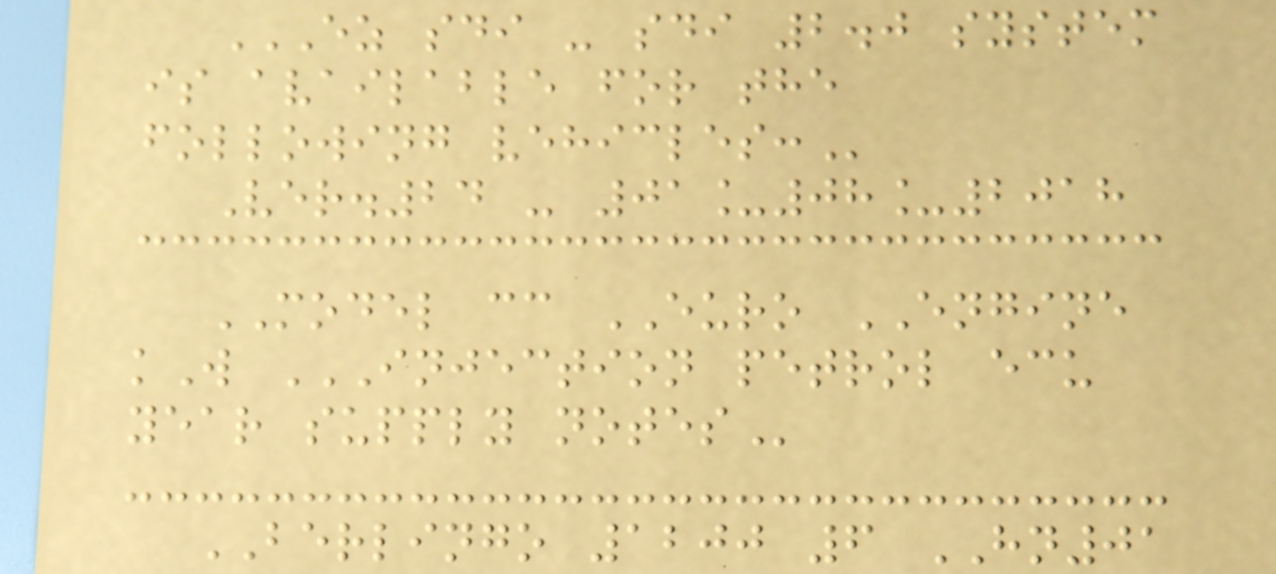EZ SDI - SDI 2.0 SYSTEM
IS AVAILABLE FOR THE
FOLLOWING VEHICLES:
Ver.24 - 01_08_2018
MODEL cc EURO ENGINE
kW INJECTION PETROL ECU
YEAR SUPPLY NOTES
BERLINGO 1200 6 HN01
